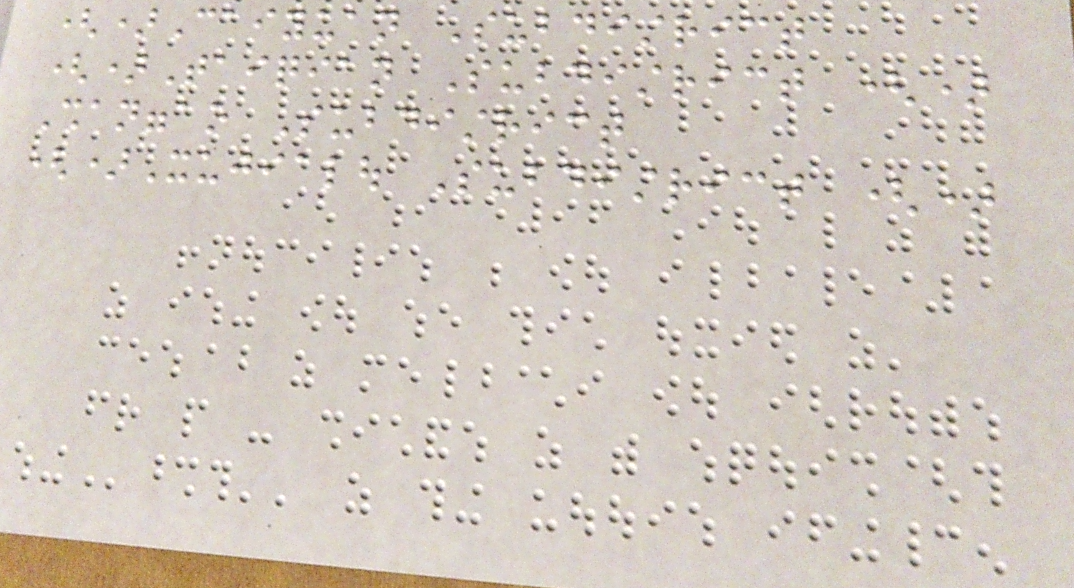()Caiyuan Subdistrict
()Taiqian Subdistrict ()
Shanggao Subdistrict
()Xujialou Subdistrict ()
